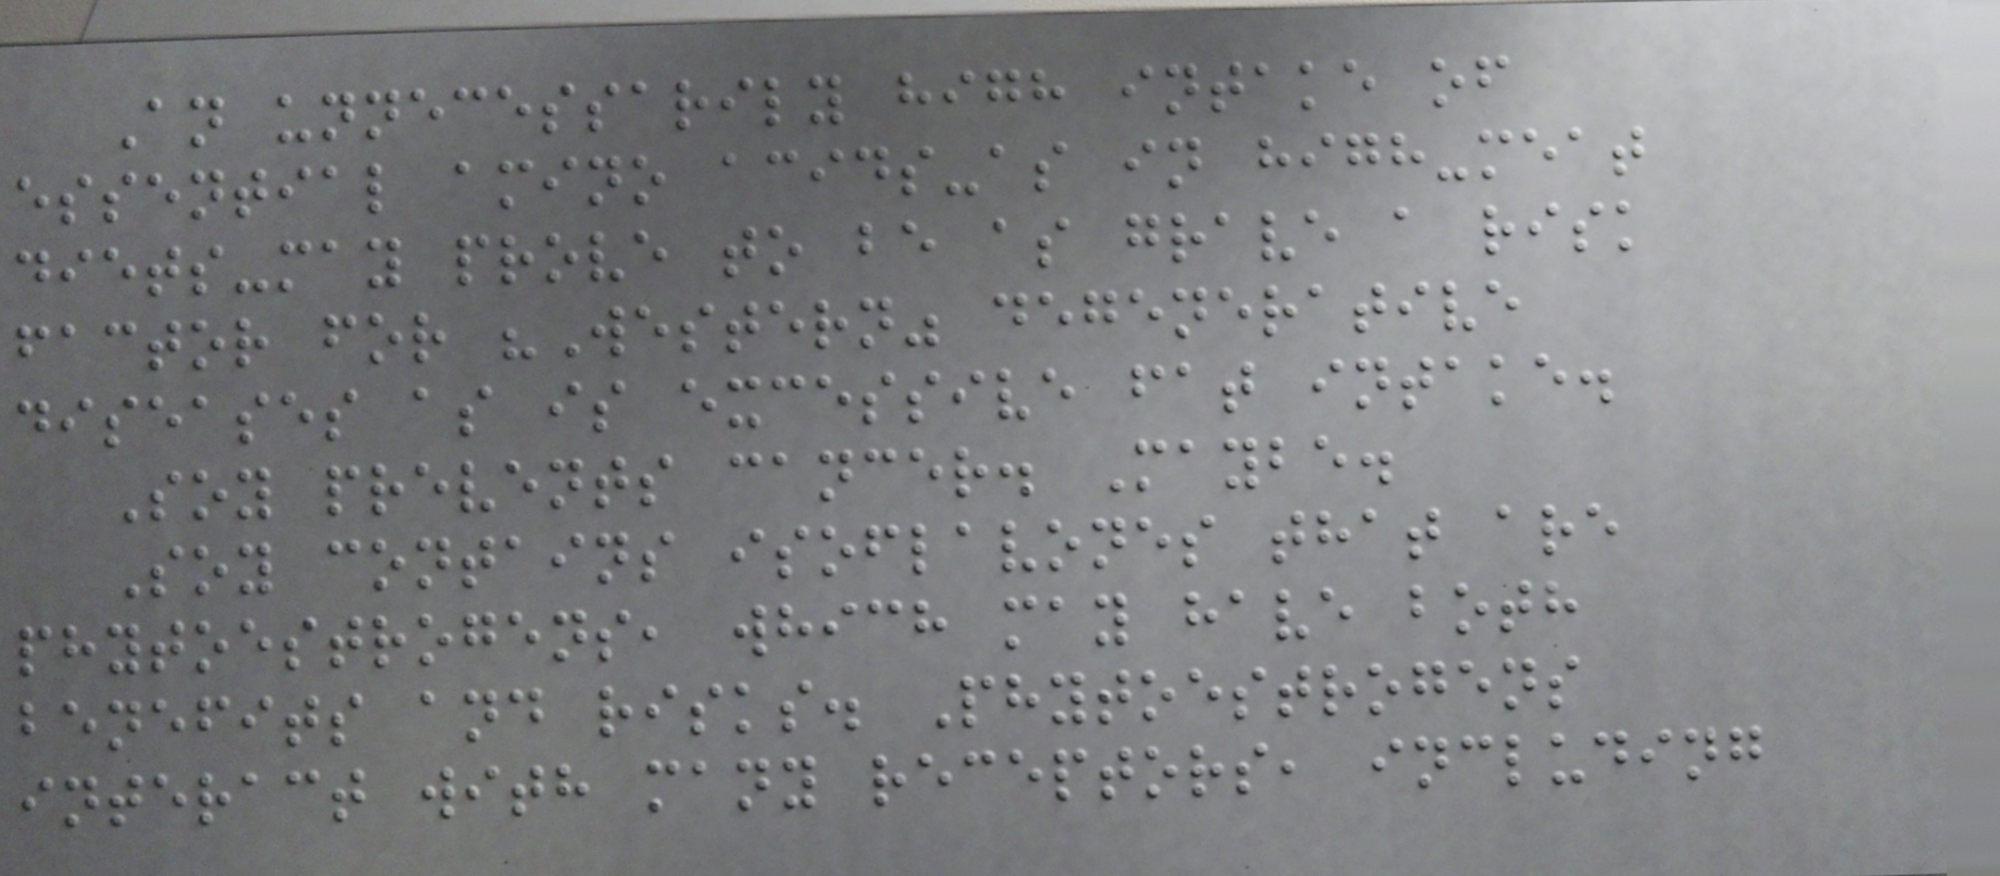An unnecessarily high intake of
essential amino acids-as in high-meat
diets-may prove to be as grave a risk
factor for "Western" degenerative
diseases as is excessive fat intake.
Soy prevents cancer. Maybe.
Soy contains isoflavones that are
phytoestrogens, which may have both
benefits and risks. Phytoestrogens
interact with many receptors, including
